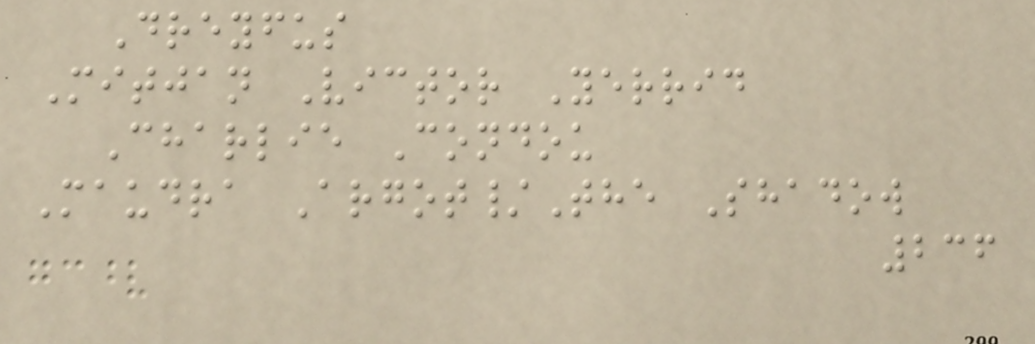Dreyfus
Mitjan Victor Yerrid
Charlie Condou
Maudra Argot/The Shadow
236
